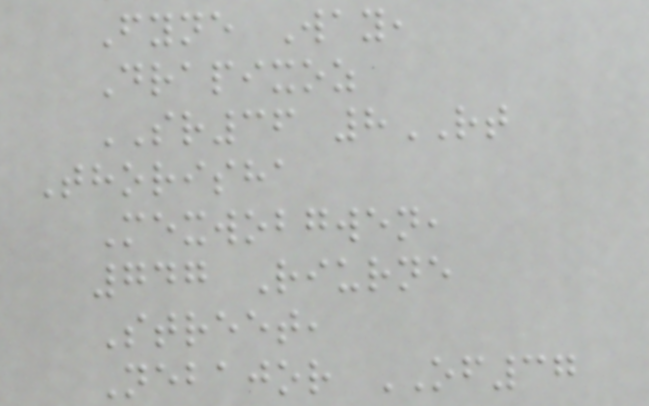Fyne Way,
Drapixoz
SR36 8RT
Thorisha
Mexwobgwen,
747 Riurne
Street,
Nebajor OF37
